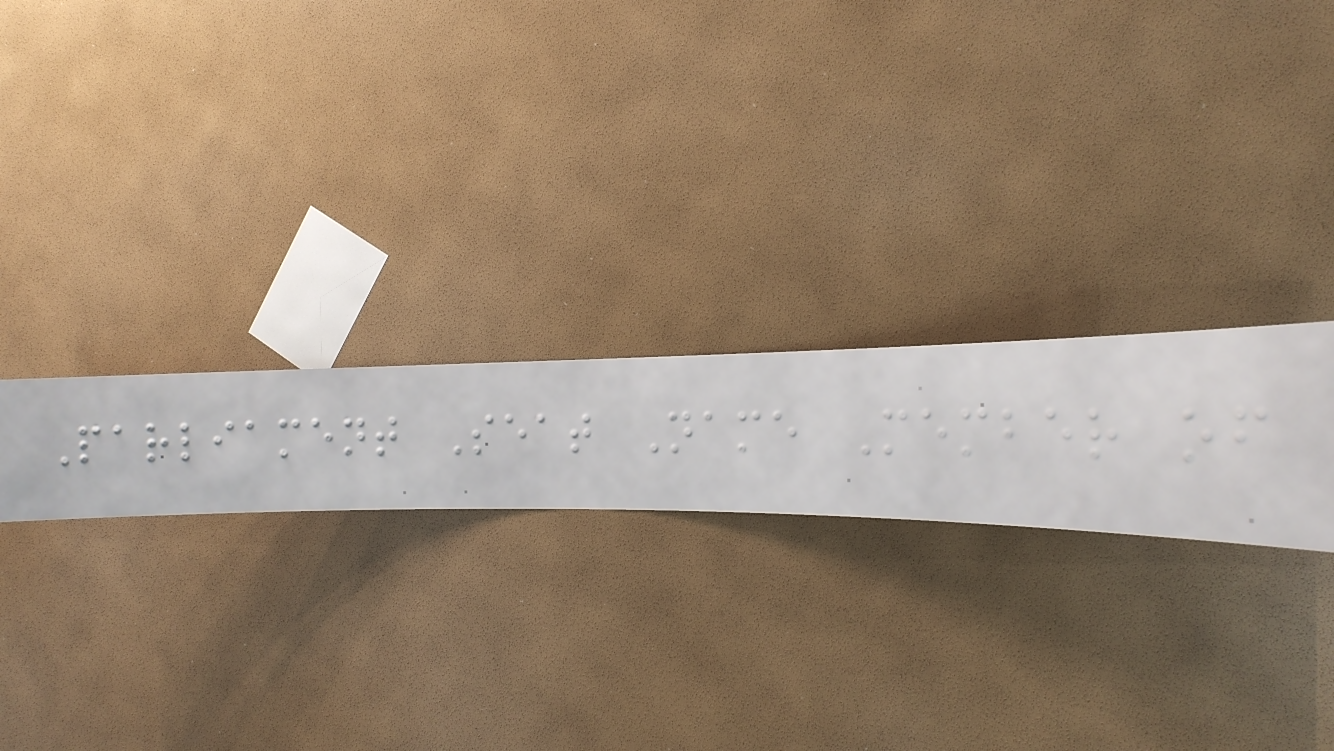Parliament Seat Name Member of
